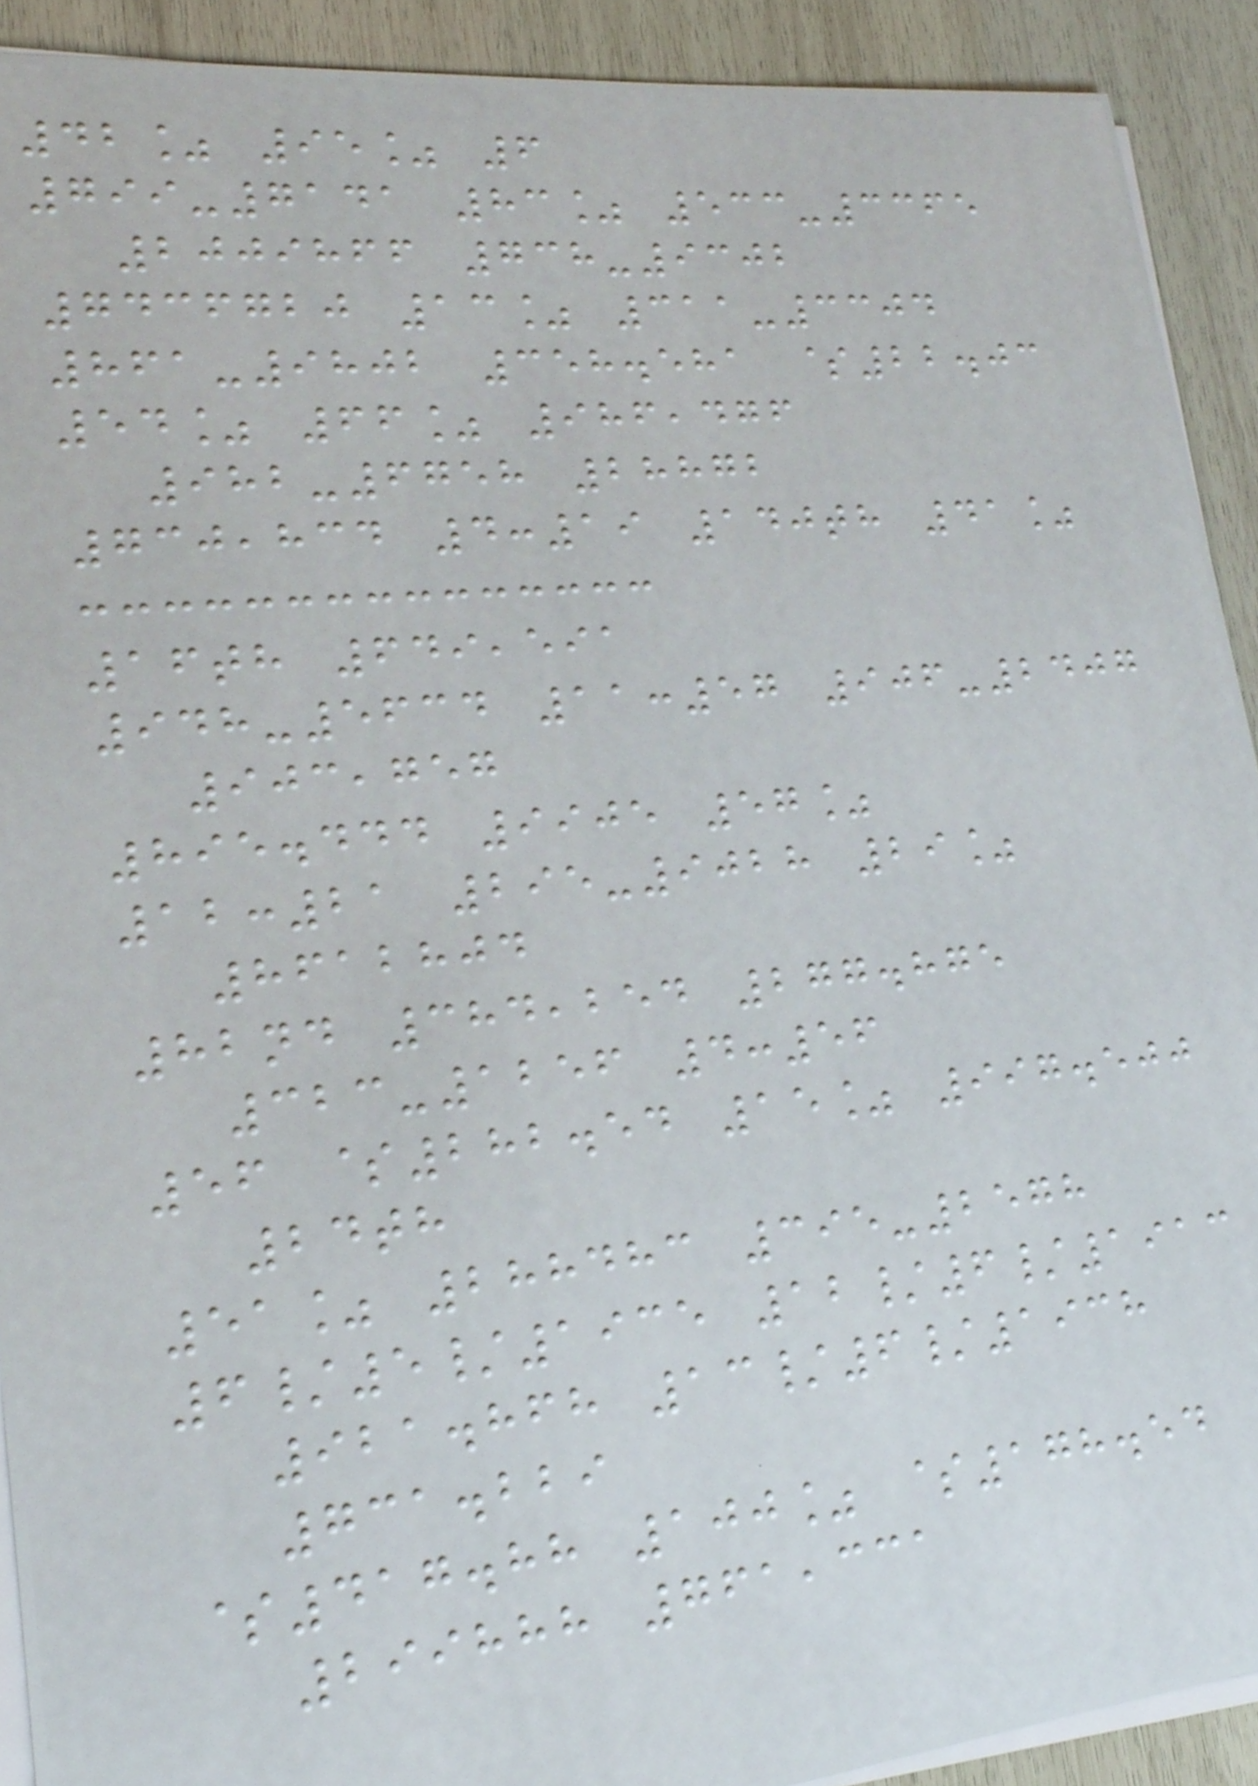42% 95% 6
799-7141 83% 533-3365
2009866 738-9302
7436720 13% 311-3304
861-9802 358.581 $22.03
54% 66% 986,476
982-6758 28872
730,834 4:19 140th 41%
16th 649,591
948-5634 11:57 906-2407
903,757
895.444 9905 57%
12:21 295-9028 29%
8612804
82nd 384,254 277.875
323-1256 4:56
56 $282.54 15% 997.500
24th
51% 288483 395-2578
6/5/1935 12/6/1913
921.868 13/6/1938
731.229
$417.88 100% $178.54
299888 761,331
